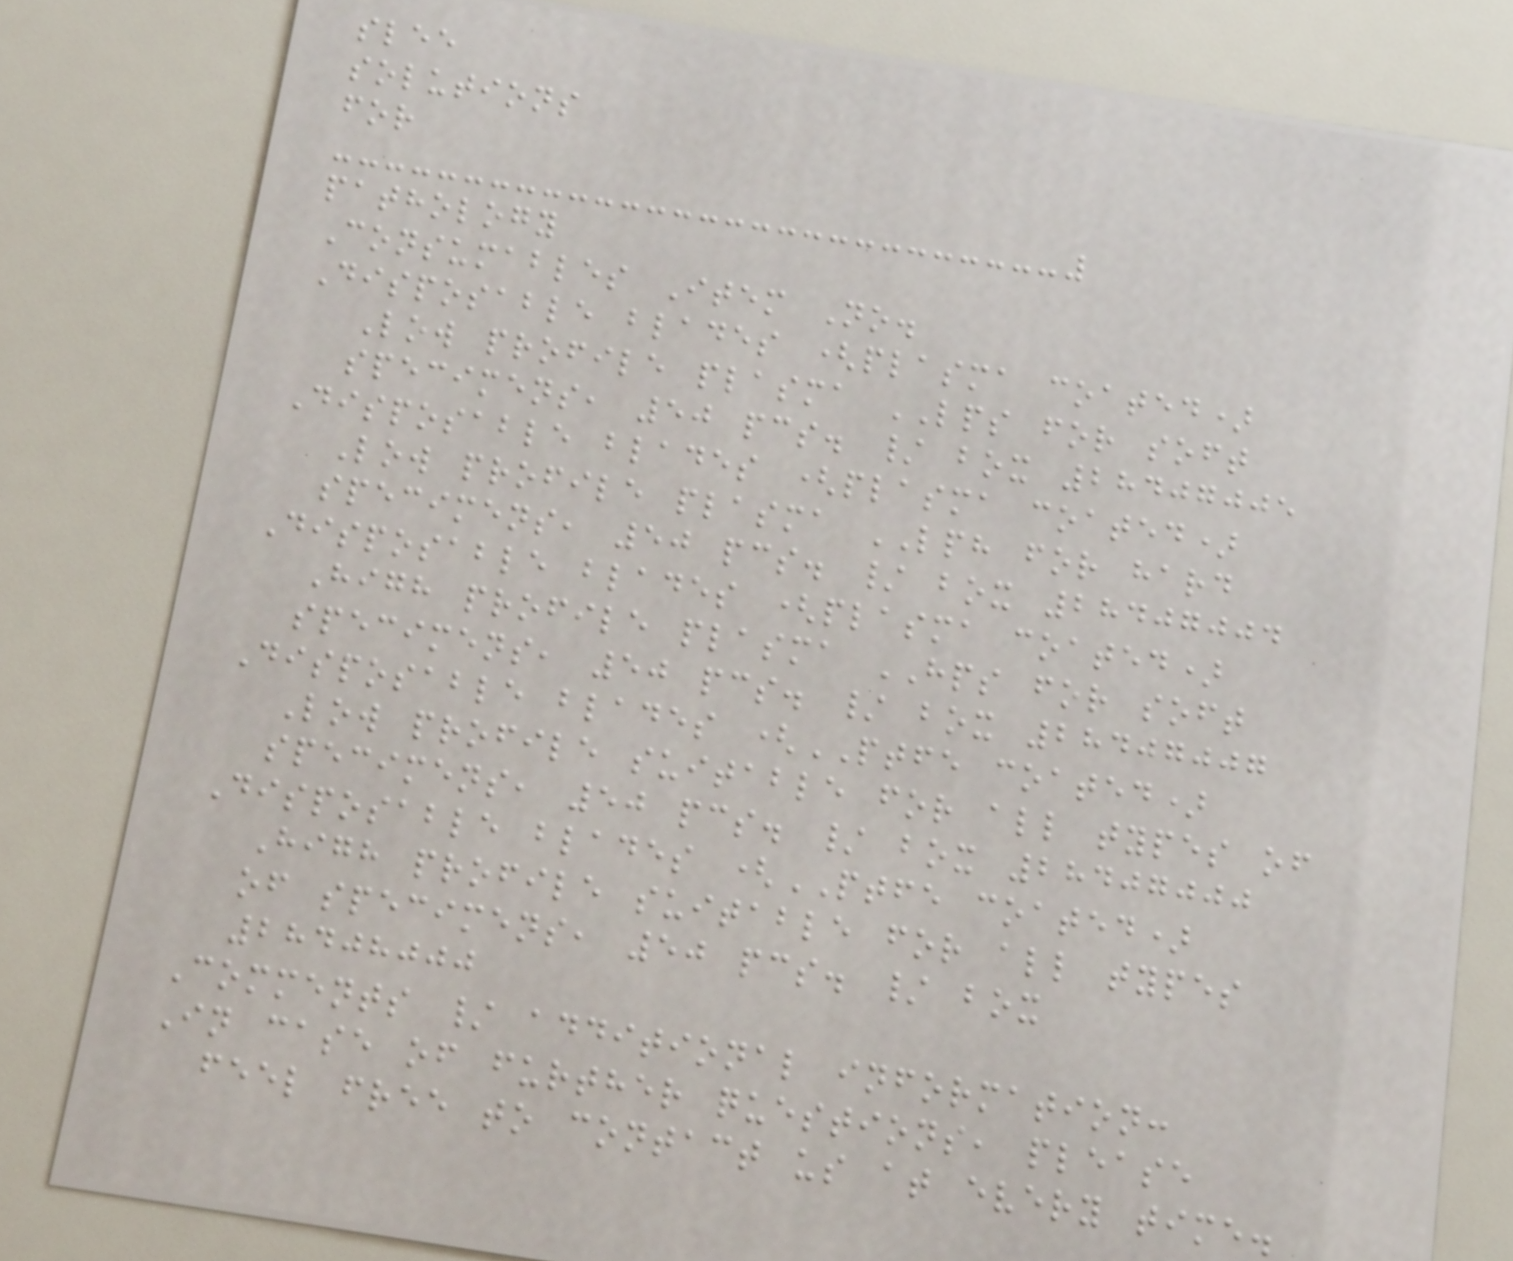slee
solutions
for
pathology
Consumables Item No.
Disposable blades (plasma coated)
Low profile plasma LPS for soft
specimens, 50 pcs. / box 28407005
Disposable blades (plasma coated)
Low profile plasma LPH for hard
specimens, 50 pcs. / box 28407004
Disposable blades (plasma coated)
High profile plasma HPS for soft
specimens, 50 pcs. / box 28407007
Disposable blades (PTFE coated)
Low profile suitable for all types of
specimens, 50 pcs. / box 28407000
Disposable blades (PTFE coated)
High profile suitable for all types
of specimens, 50 pcs. / box
28408000
Comments / additional information:
In case of further questions, please
feel free to contact us at every time.
